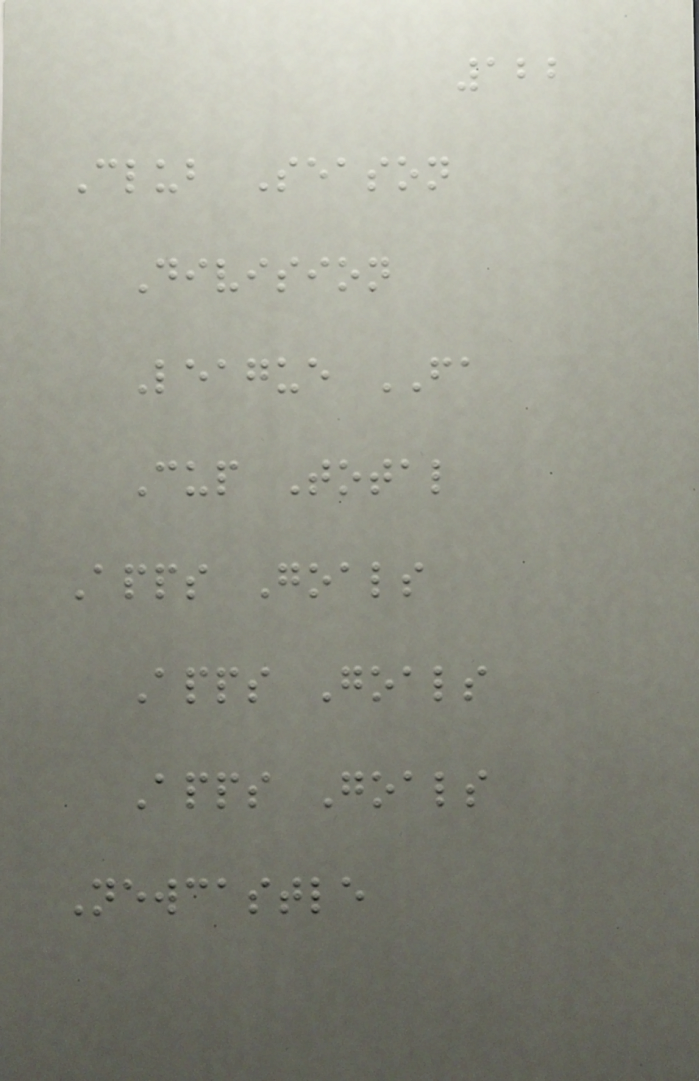122
Club Season
Division
League FA
Cup Total
Apps Goals
Apps Goals
Apps Goals
Newcastle
